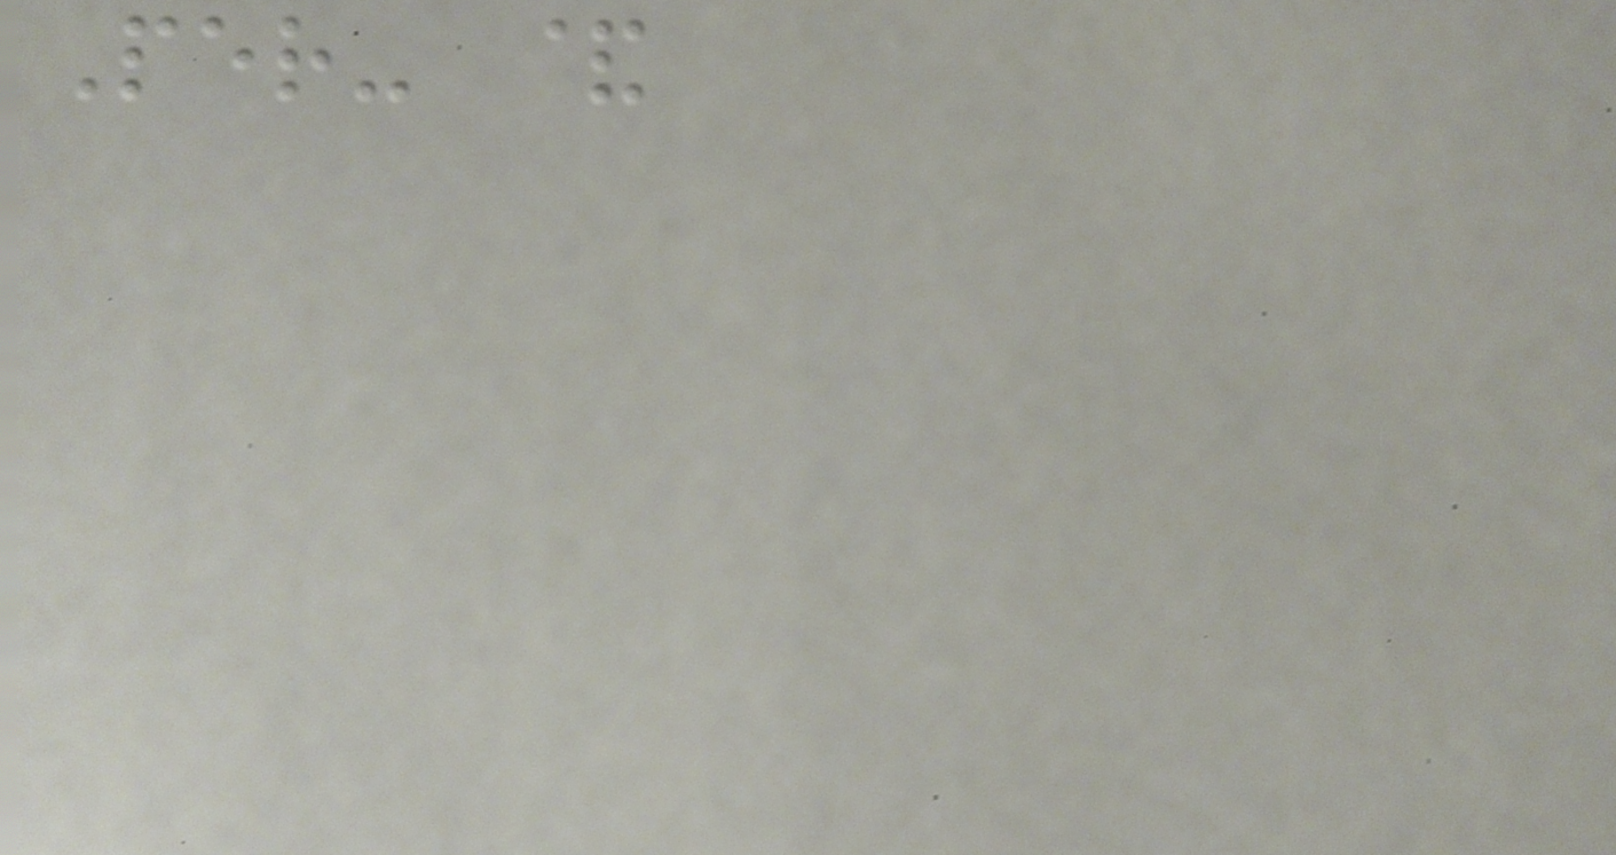Per- &
